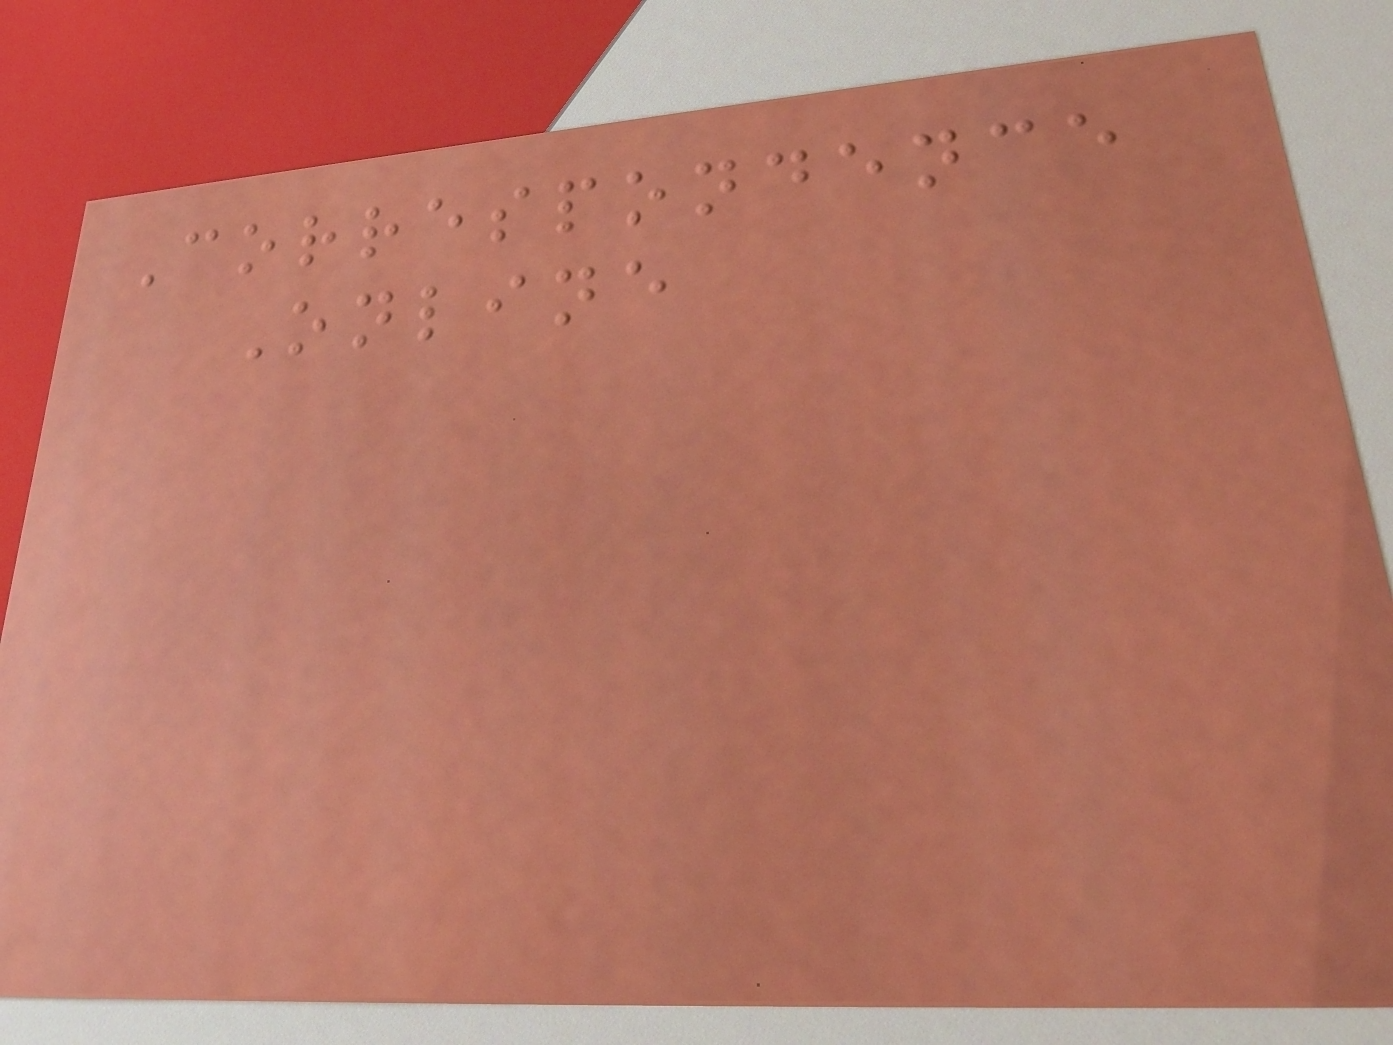Correspondence
Online
